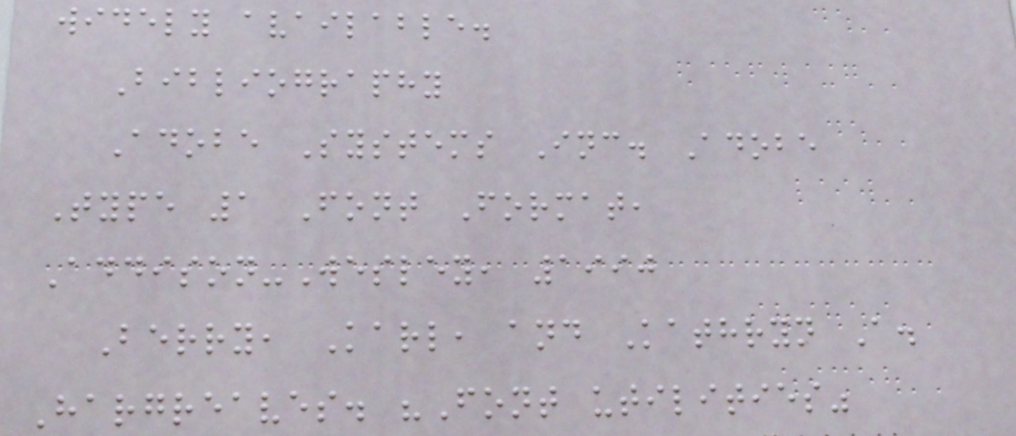widely available.
Bibliography
Adobe Systems Inc. Adobe
Type 1 Font Format,
Addison-Wesley, 1990
Berry, Karl, and Kathryn A.
Hargreaves. "Font utilities"
